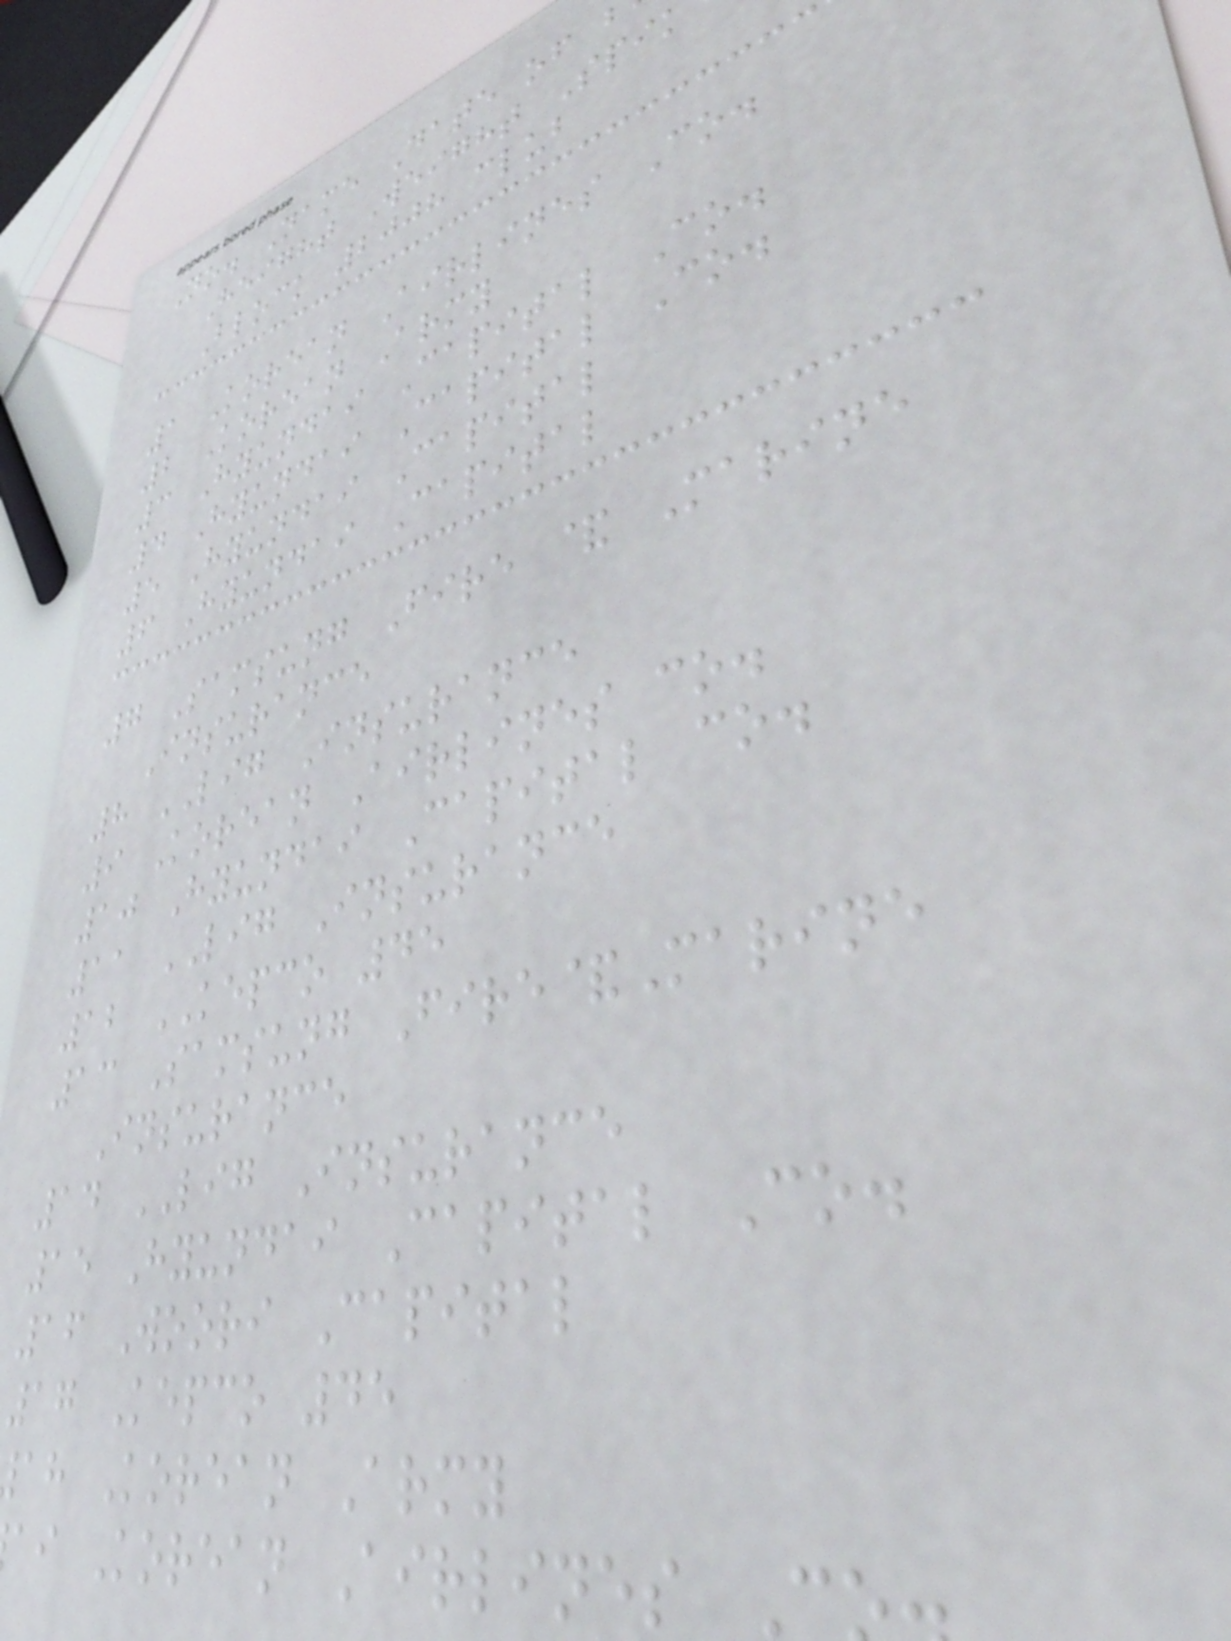No. Name Date of
Height Weight Spi
Block 2008 club
1 Korean Airlines Co.
2 Korean Army
3 Hyundai Capital Co.
4 Hyundai Capital Co.
5 Hyundai Capital
6 Hyundai Capital
7 Samsung Fire & Marine
Insurance
8 LIG Insurance
9 Korean Airlines co.
10 Hyundai Capital co.
11 LIG Insurance
12 KEPCO 45
13 Samsung Fire&Marine
Insurance
14 LIG Insurance
15 Hyundai Capital Co.
16 Woori Capital
17 Kepco 45
ah Korean Army
ai Korean Airlines
